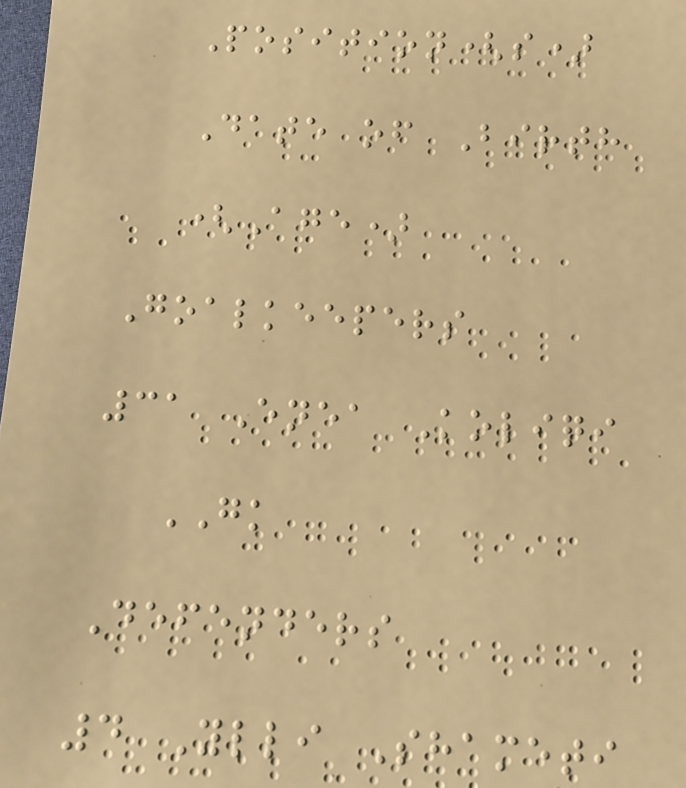Position(s)
Date of Birth
(Age)
Goalkeepers
31 Enea Koliqi
GK
Defenders
4 Ylli Shameti
